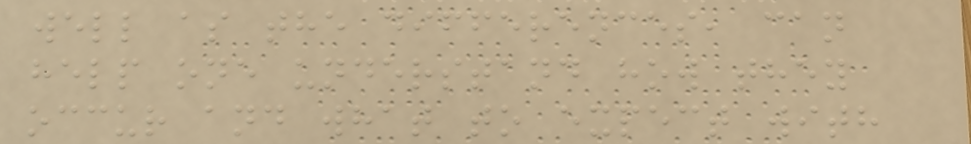well as the differences, can
help one understand how they
occur and what to expect with
